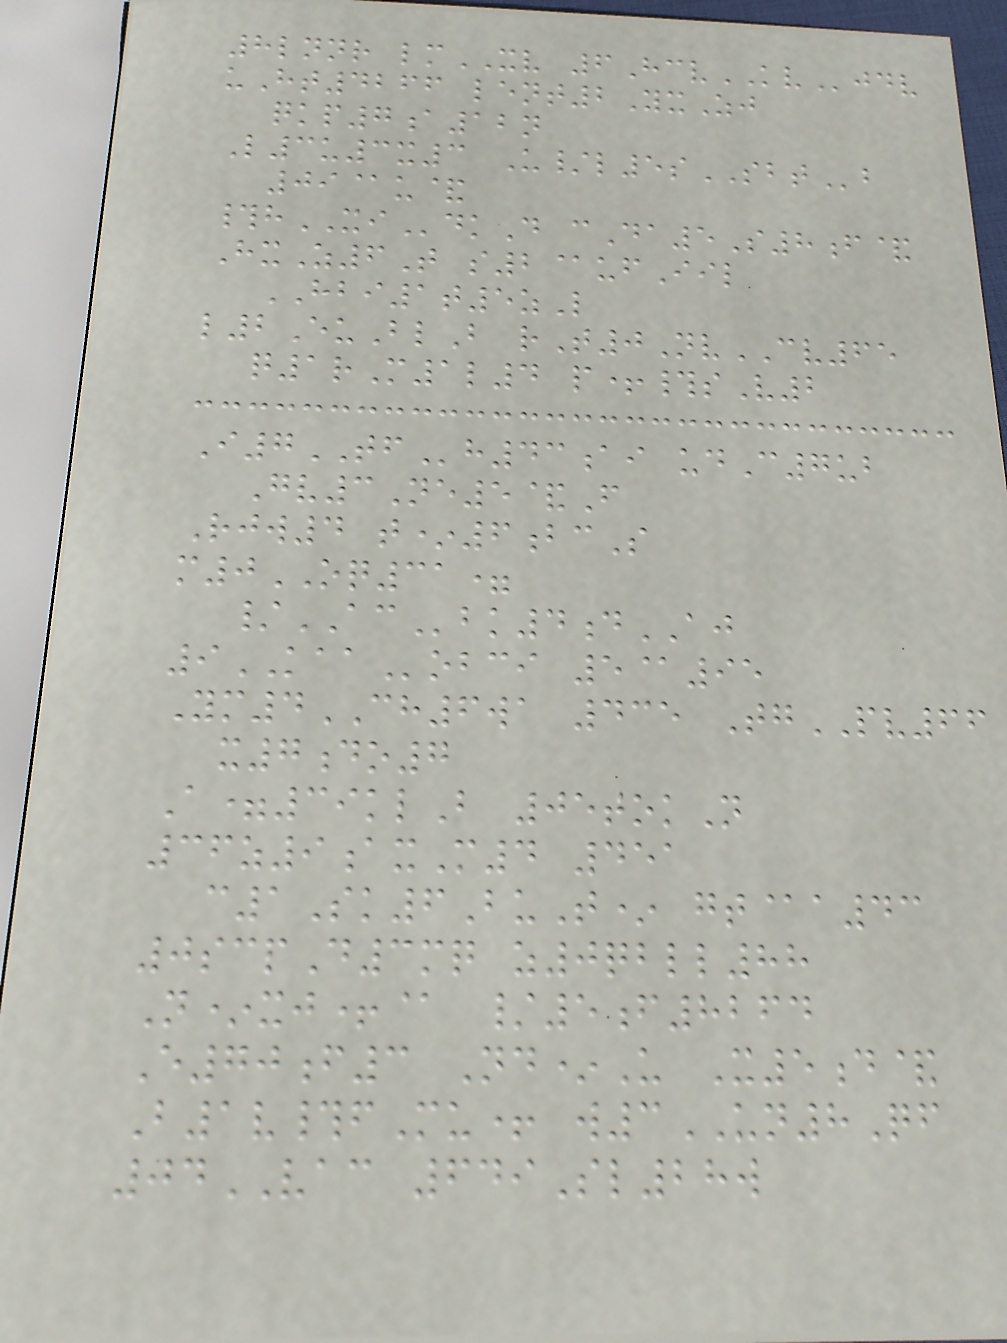8lnnr lmXV 6HcvKVjdv
uHt4266 lent2YxZj
qkp7a12n
L3u3x3 U/l5sSBTb
09@u&
#hXIdkD cDa5S8f&
HxZ6T s2@ufIil
HBI1t5zL
l2EuBlB rT0NvCV65
q1rM1l4 p+#sV2
I7TFh43ai udC7ub
Gv3Ne5&F
Rjw4 t*6bcS
m0OQ31=
/ACbk4dAJ
9KAAobci 5@95
Ym4CH6wa 435 TgPV66
x7do7
A=39klB 05tokN
36z9axM4 451
c1Sk6BuT* gt@a43
0scpD3mq z0qbll88
N*xj+@ /5f8264
E70f3 Nd*U X5d&
B1v#fMu+ w3UN8Qf
04VAC 649Sl28w
